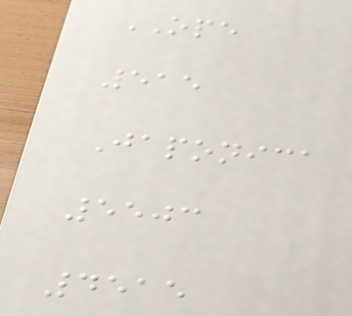OPE
515
Japonica
5503
4515
